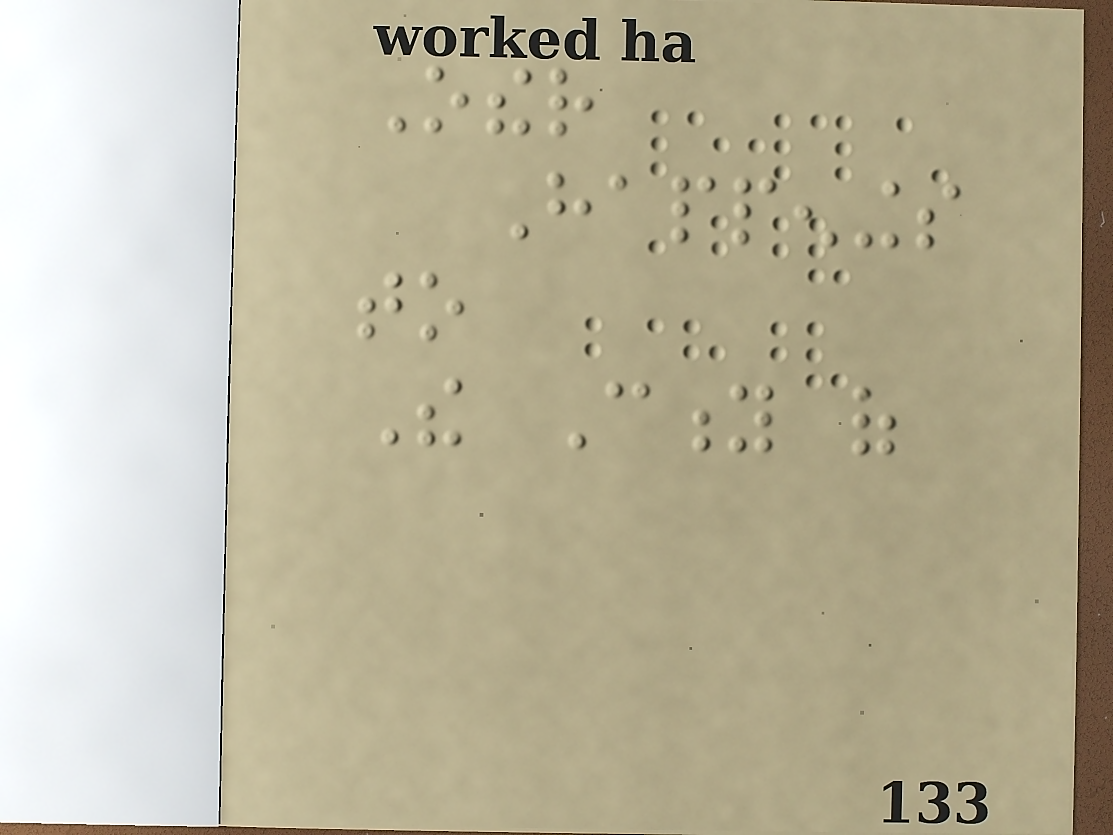Other
Happenings
to
The City of
